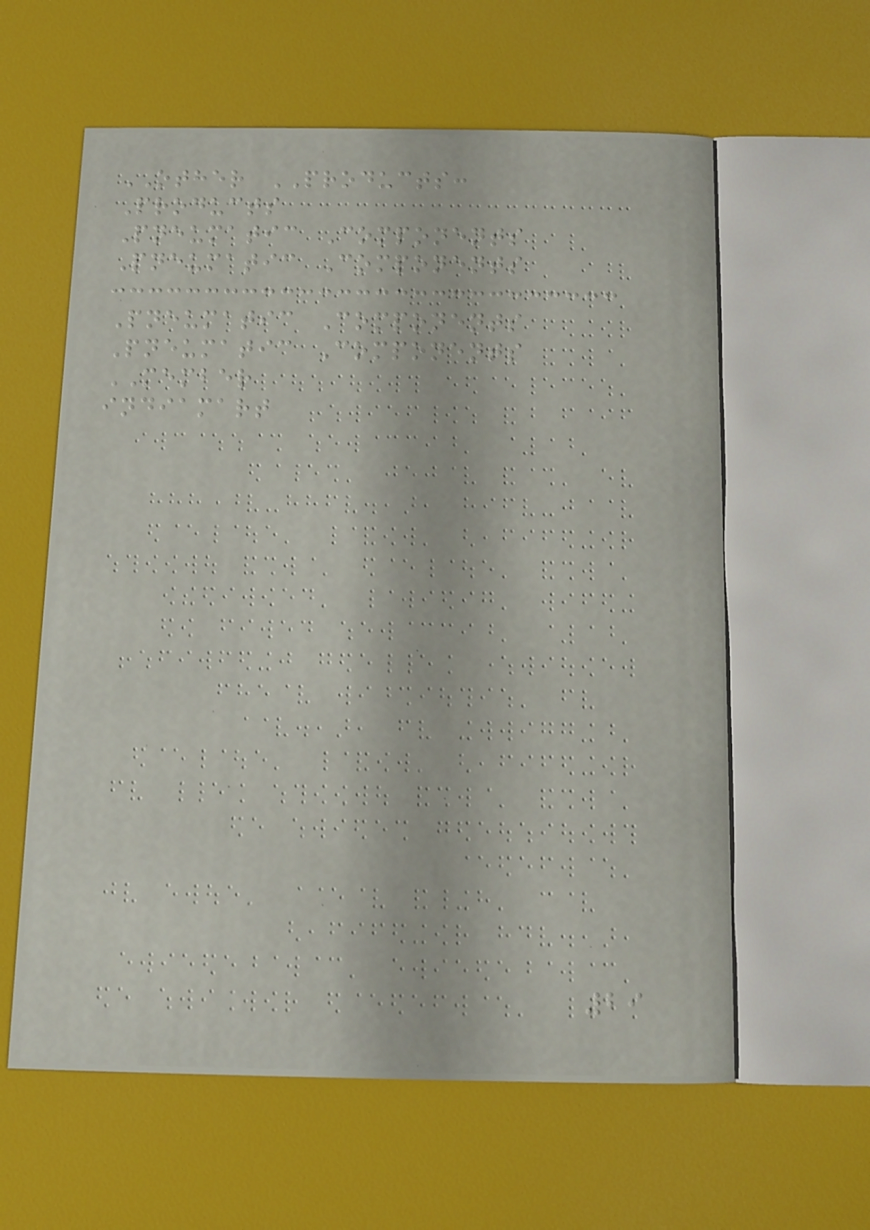OTHER PRODUCTS:
Products
Pneumatic Components
Pneumatic Components
Pneumatic Components
Pneumatic Components
MEMBER
indiamart
29
